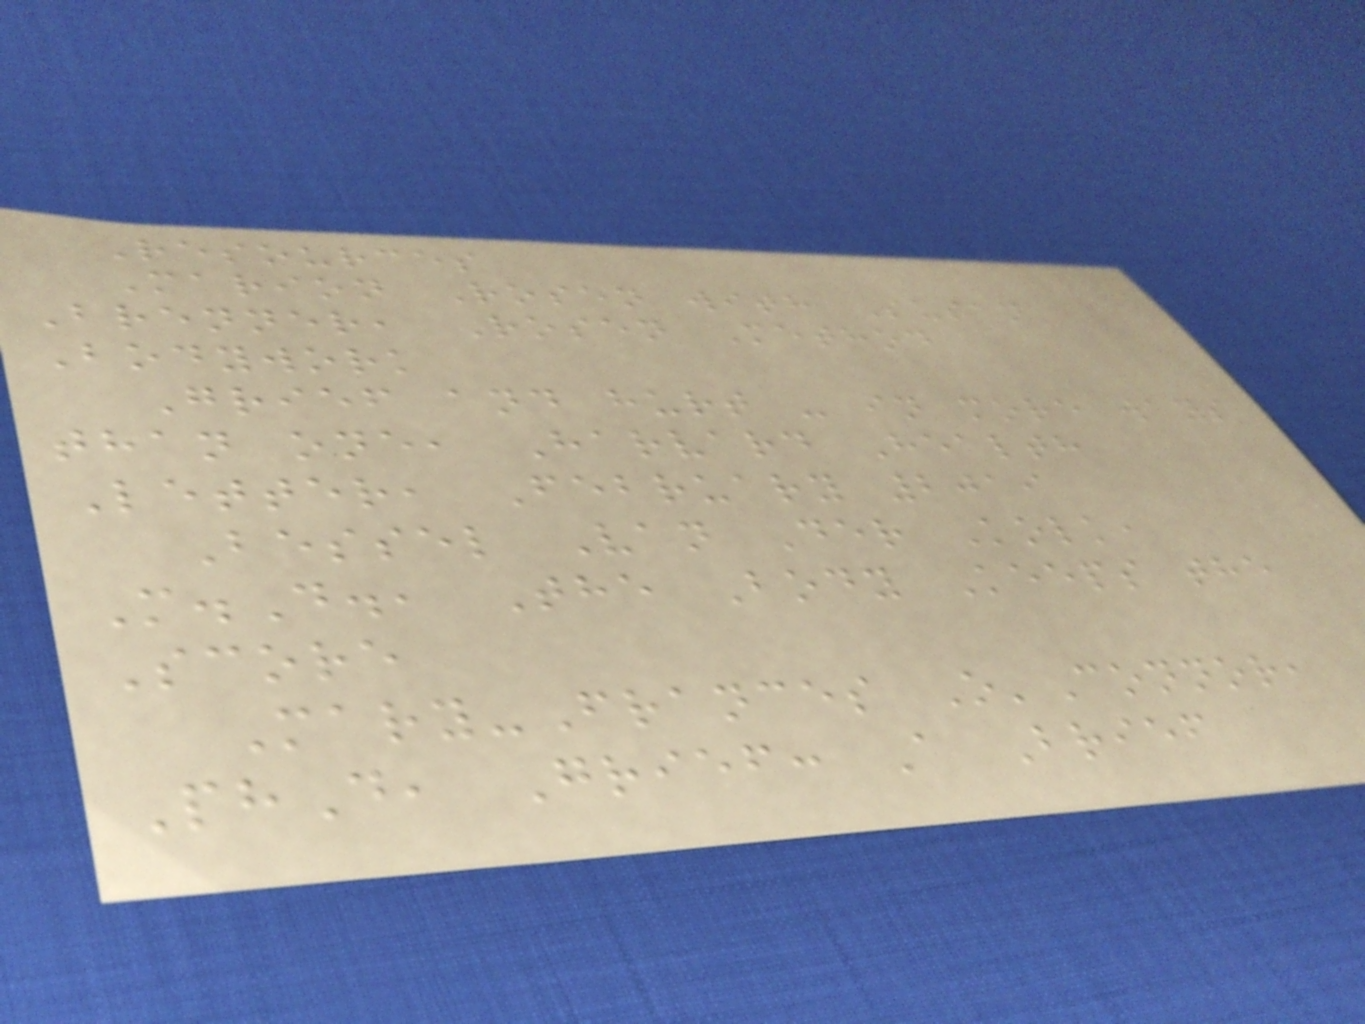Resources
Marion Rosen with Susan
Brenner, Rosen Method
Bodywork
Grief and hurt - in more ways
than one, Harvard Health
Letter, February 2019
Bessel Van Der Kolk,
M.D., The Body Keeps the
Score
Mary-Frances O'Connor,
PhD, Grief: A Brief
